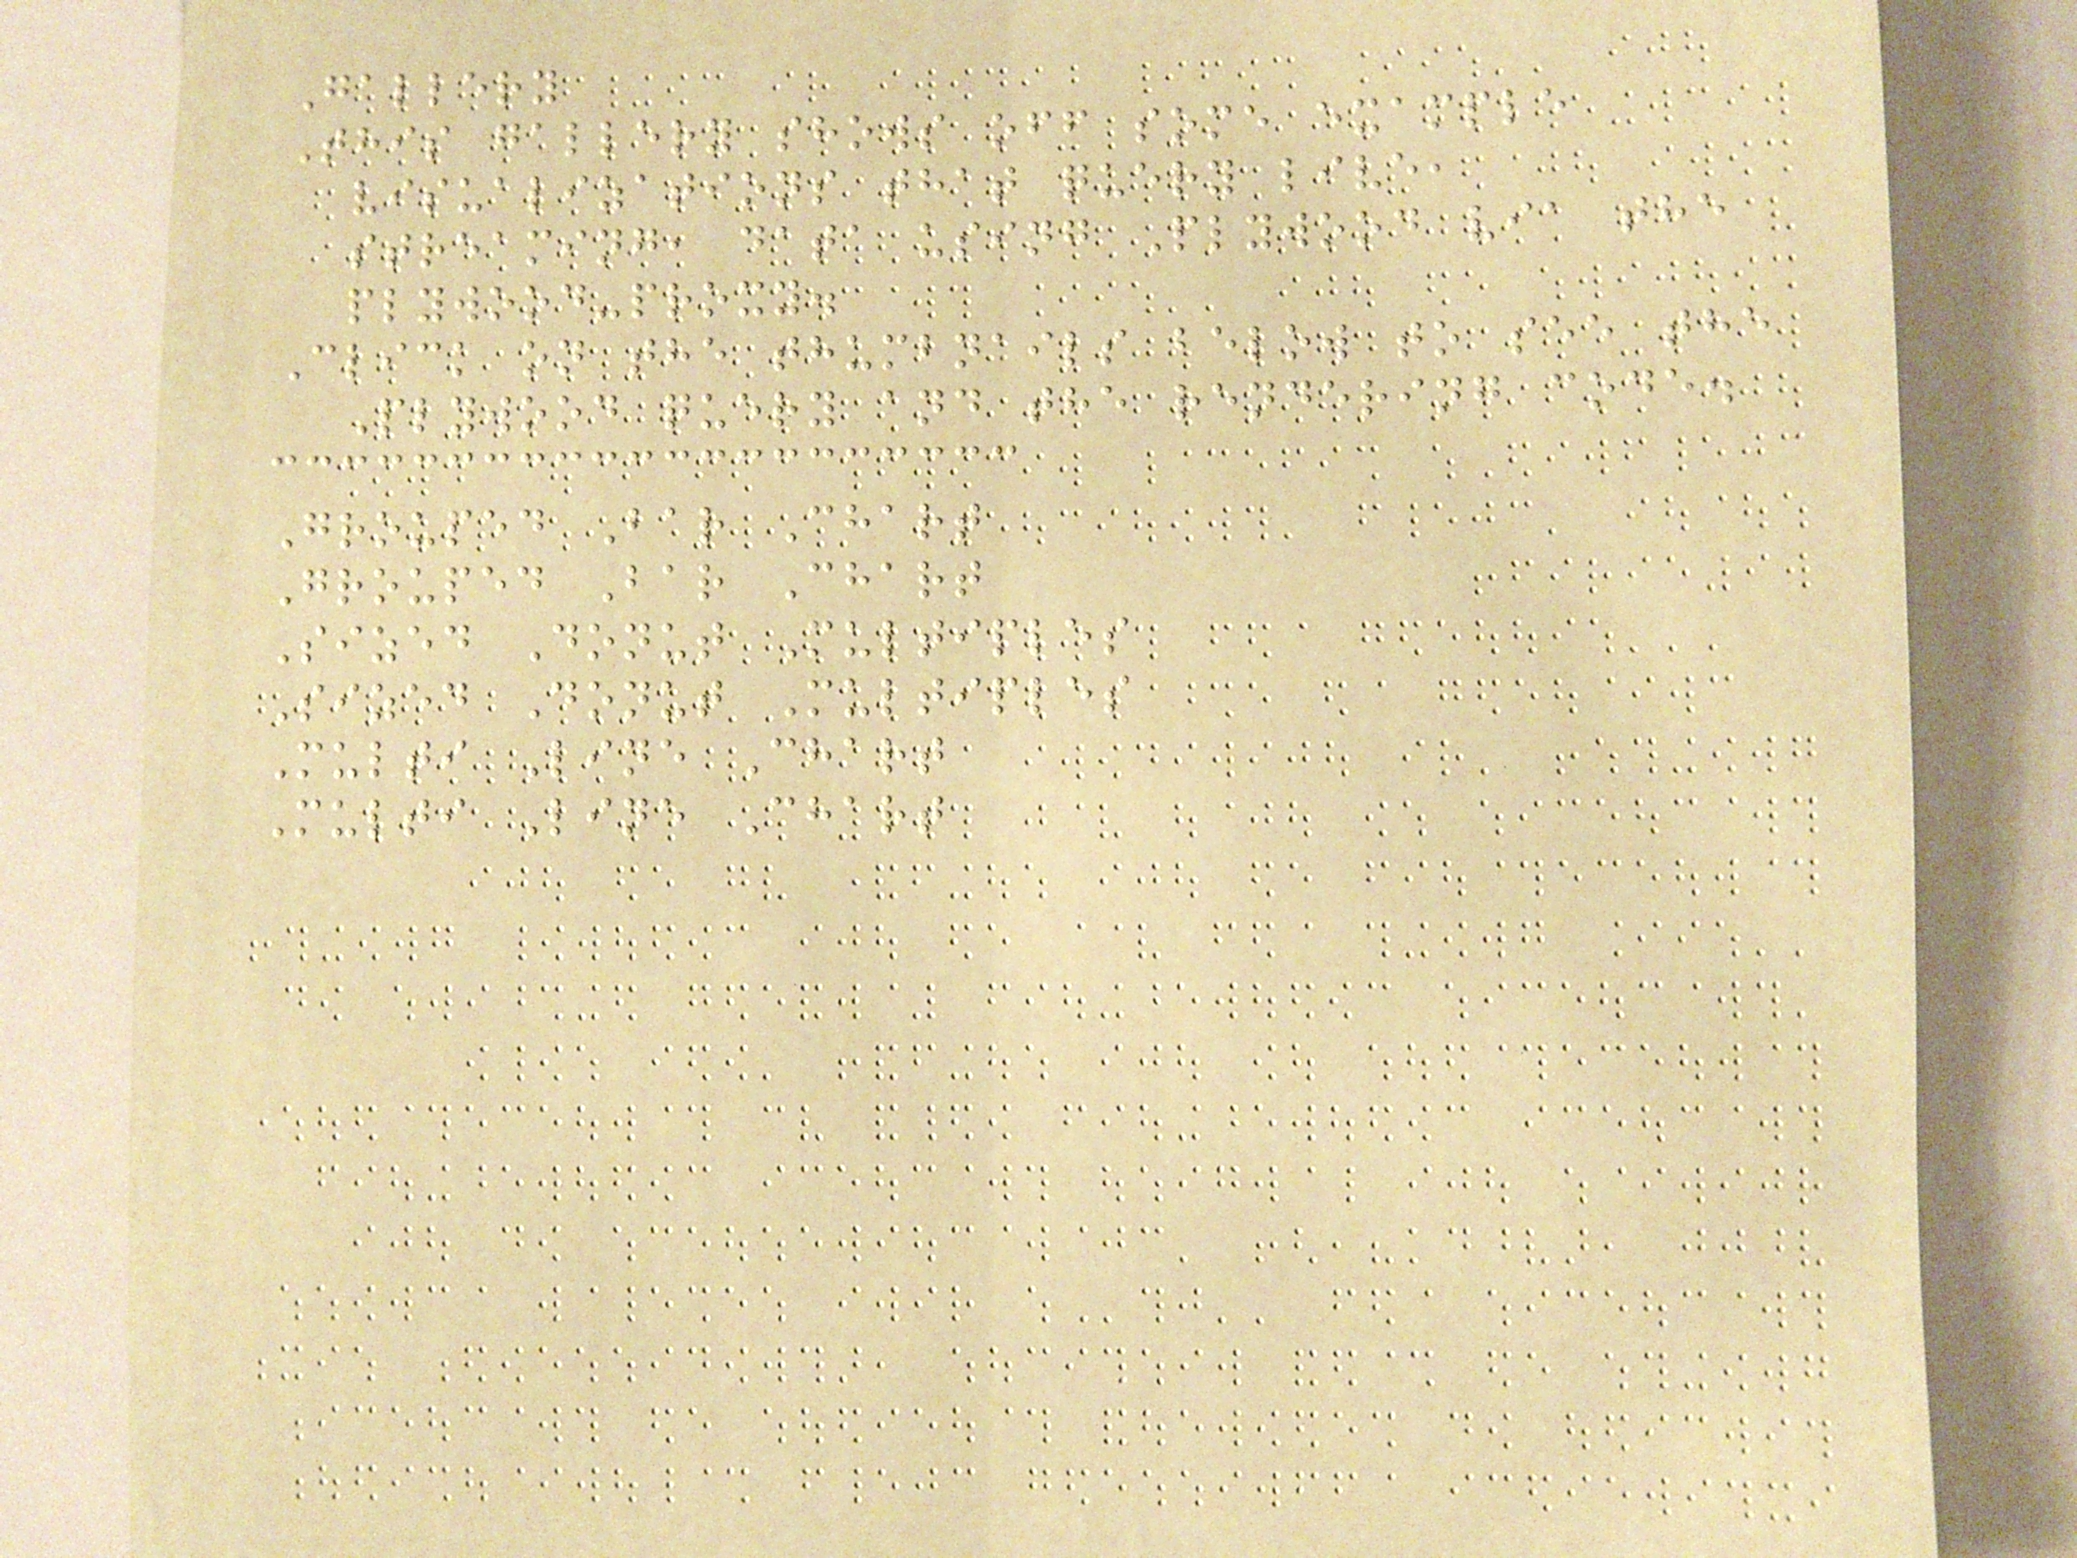Gallery
This gallery shows off some example
visualizations that query live,
streaming, data using Plywood via the
plywood-proxy.
Click on the thumbnails below to see the
Plywood query and the rendering code.
Grouped Bar Chart
Grouped Bar Chart
Sized Donut Multiples
Sized Donut Multiples
Multi Line Chart
Multi Line Chart
